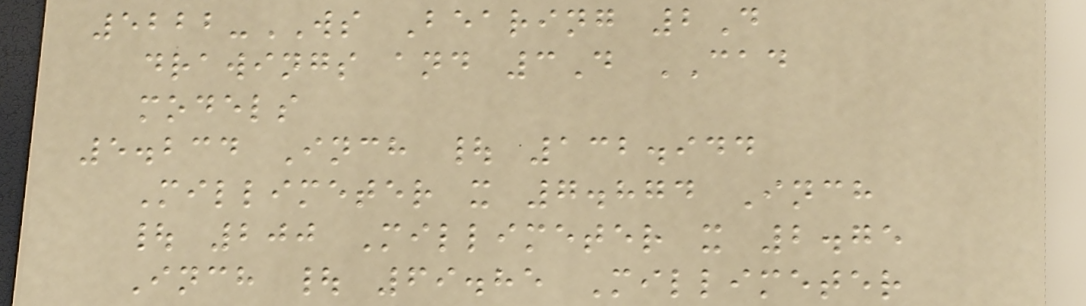5222-WS Bearing 2D
drawings and 3D CAD
models
5.234 Inch | 132.944
Millimeter x 7.874 Inch
| 200 Millimeter x 2.75
Inch | 69.85 Millimeter
